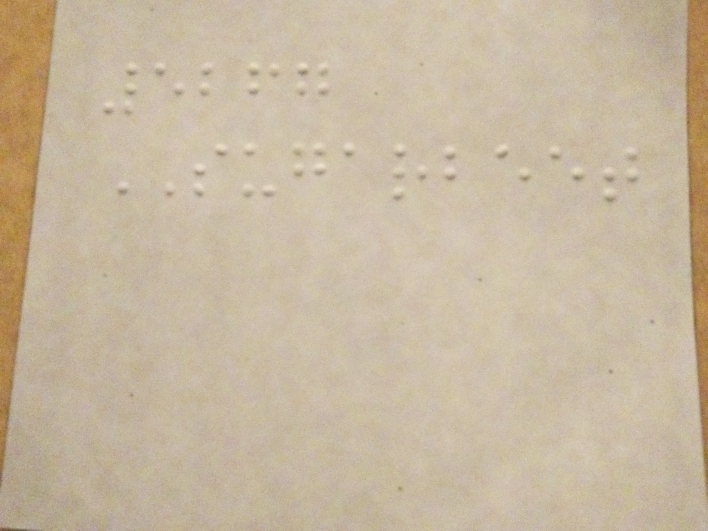5267
SUGARBEET
